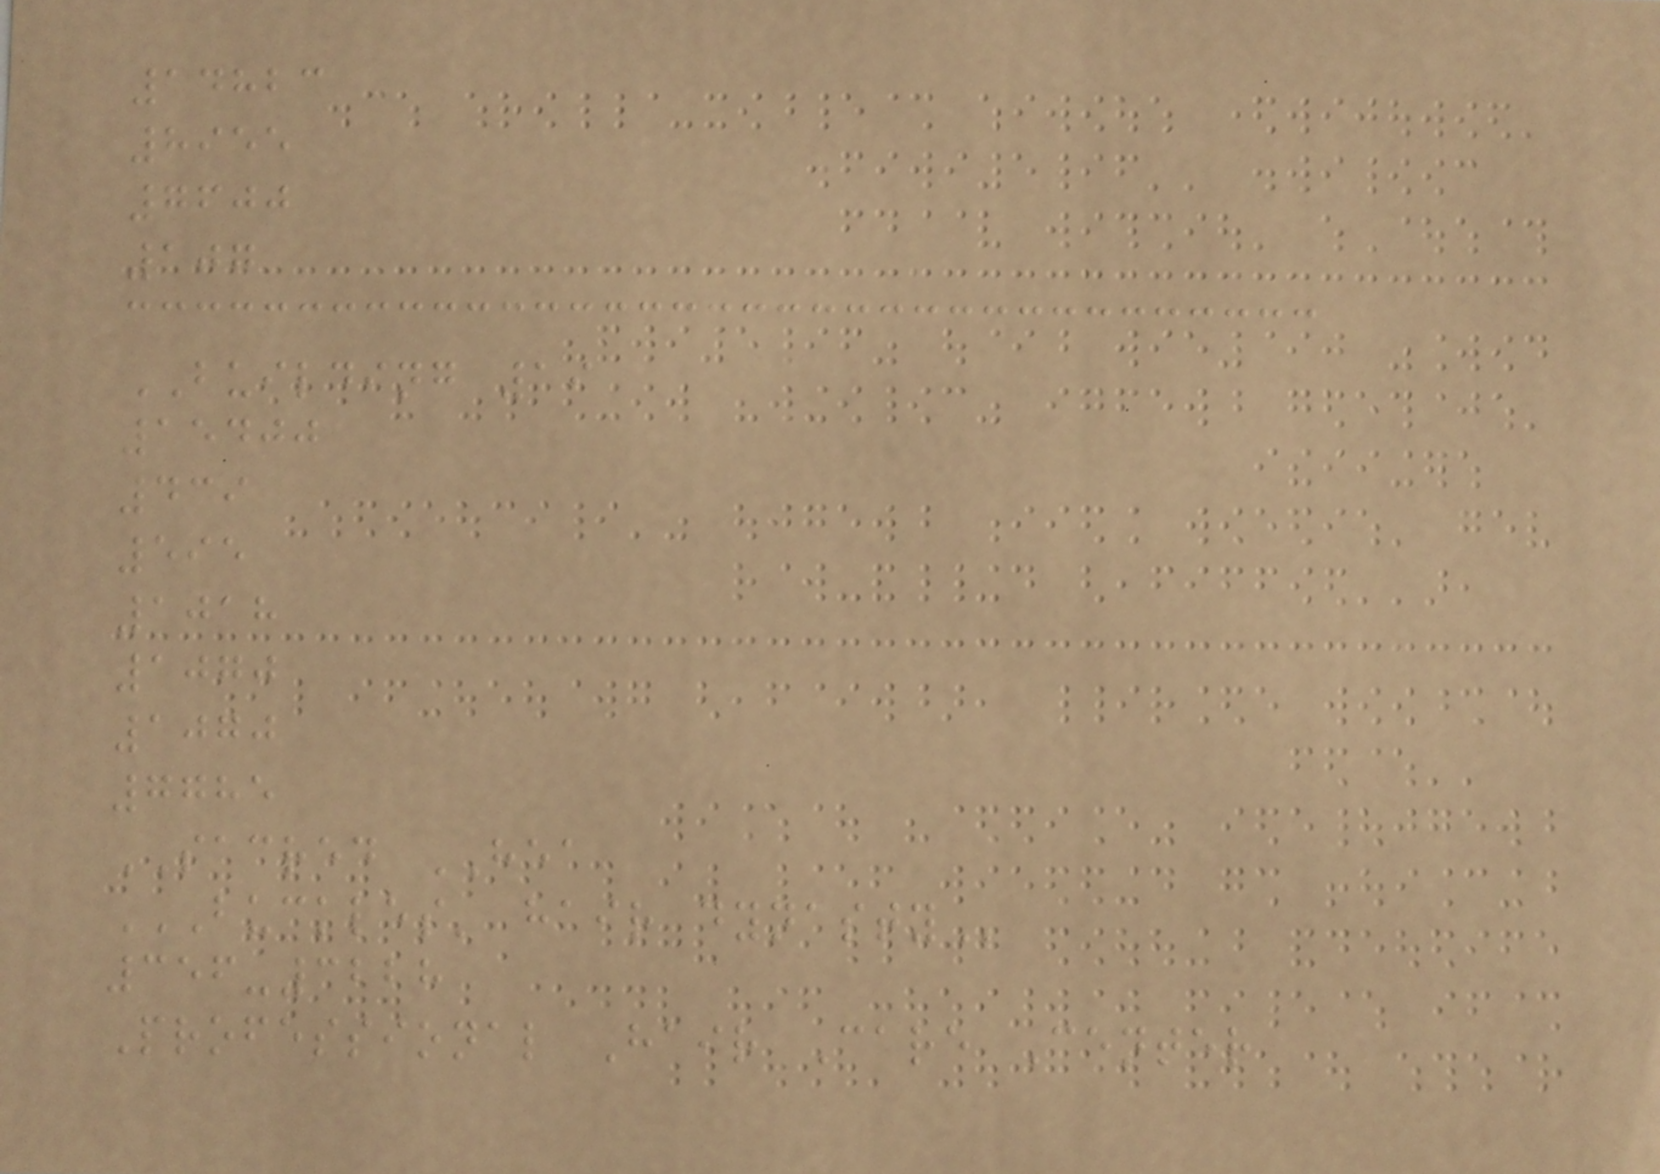14823
8955
7600
107
BUILDING 19
15400
439
595
1018
1070
1070
7785
SACRED HEA
BUCKLES' HAIR DYNASTY
356-3228
Professional Hair Care Center
